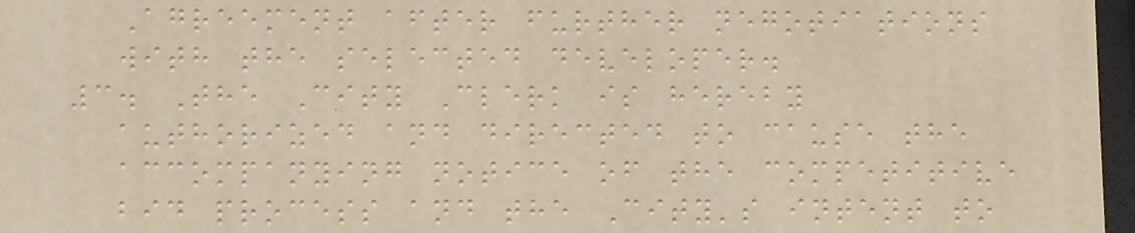Agreement after further negotiations
with the selected developer.
3. The City Clerk is hereby
authorized and directed to cause the
accompanying notice of the competitive
bid process and the City's intent to
